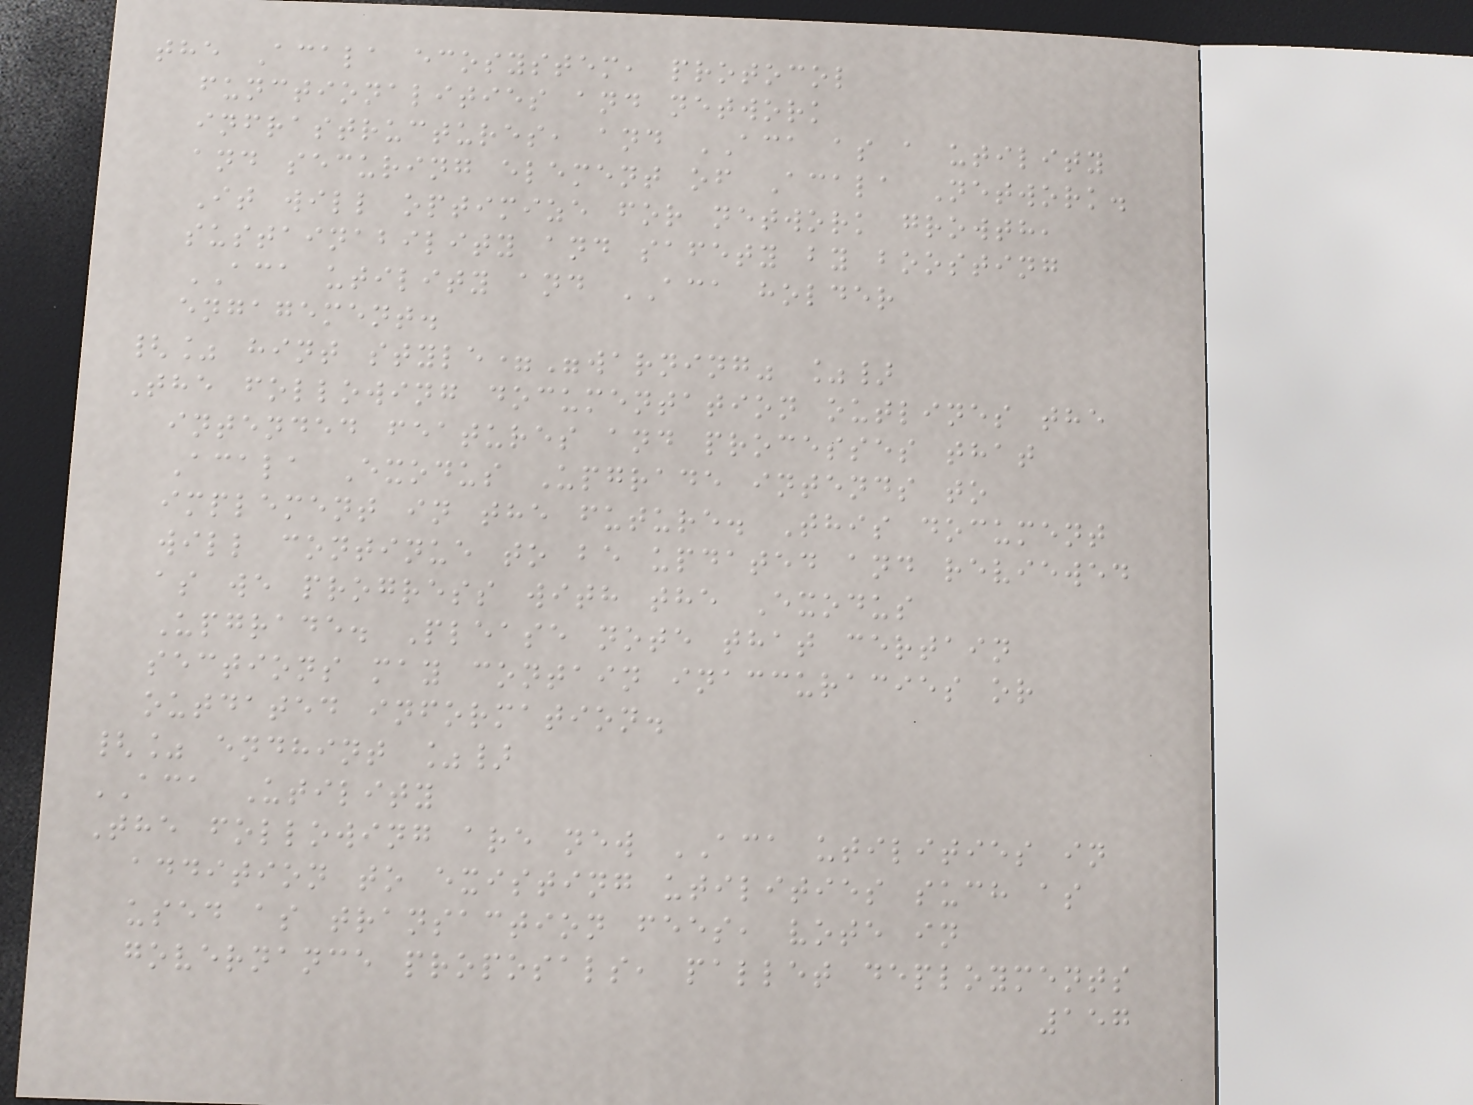the Acala ecosystem, protocol
functionalities and network
infrastructures, and ACA as a utility
and securing element of Acala Network.
It will optimize for network growth,
sustainability and safety by boosting
ACA utility and ACA holder
engagement.
{% hint style="warning" %}
The following documentation outlines the
intended features and processes that
Acala Exodus Upgrade intends to
implement in the future. This document
will continue to be updated and reviewed
as we progress with the Exodus
Upgrade. Please note that certain
sections may contain inaccuracies or
outdated information.
{% endhint %}
ACA Utility
The following are new ACA utilities in
addition to existing utilities such as
used as transaction fees, vote in
governance proposals, pallet deployments
157
